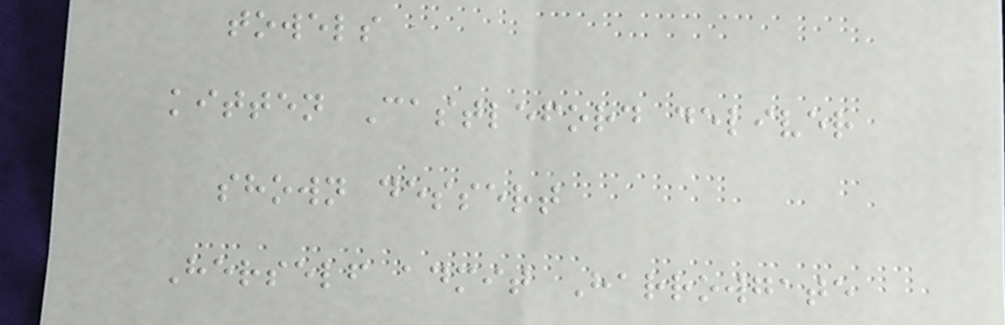towels
kitten Castleford deliver
shown dessert
Herself admit Harrowgate
